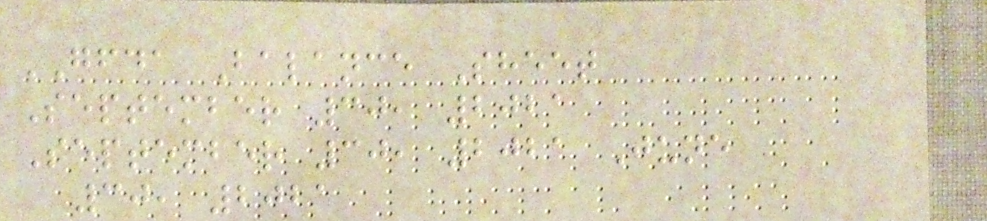GFDA Balance Sheet
September 30, 2021
September 30, 2021 June
30, 2021
